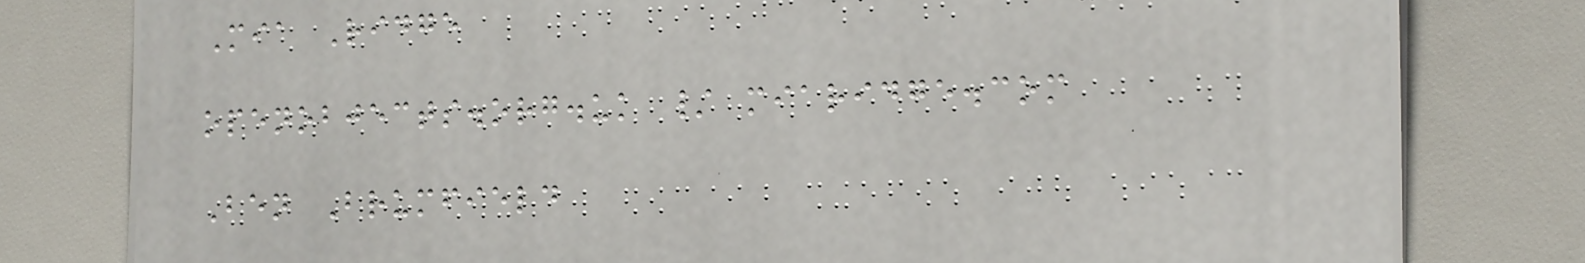Mia Ridge
openobjects.org.uk / miaridge.com
Ben Brumfield
